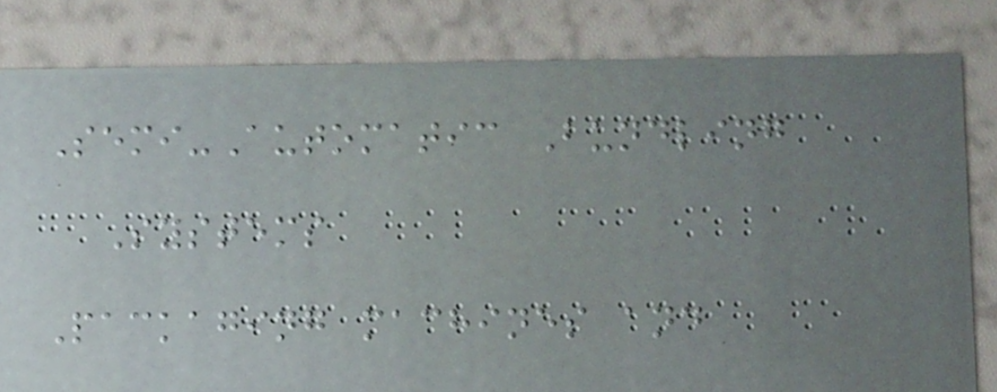Semi-Automatic Bundling
Systems
Packaging machines and
